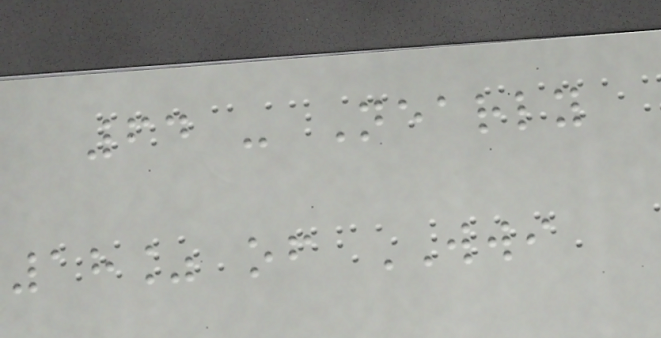64 - Nearly
18% of WWI
